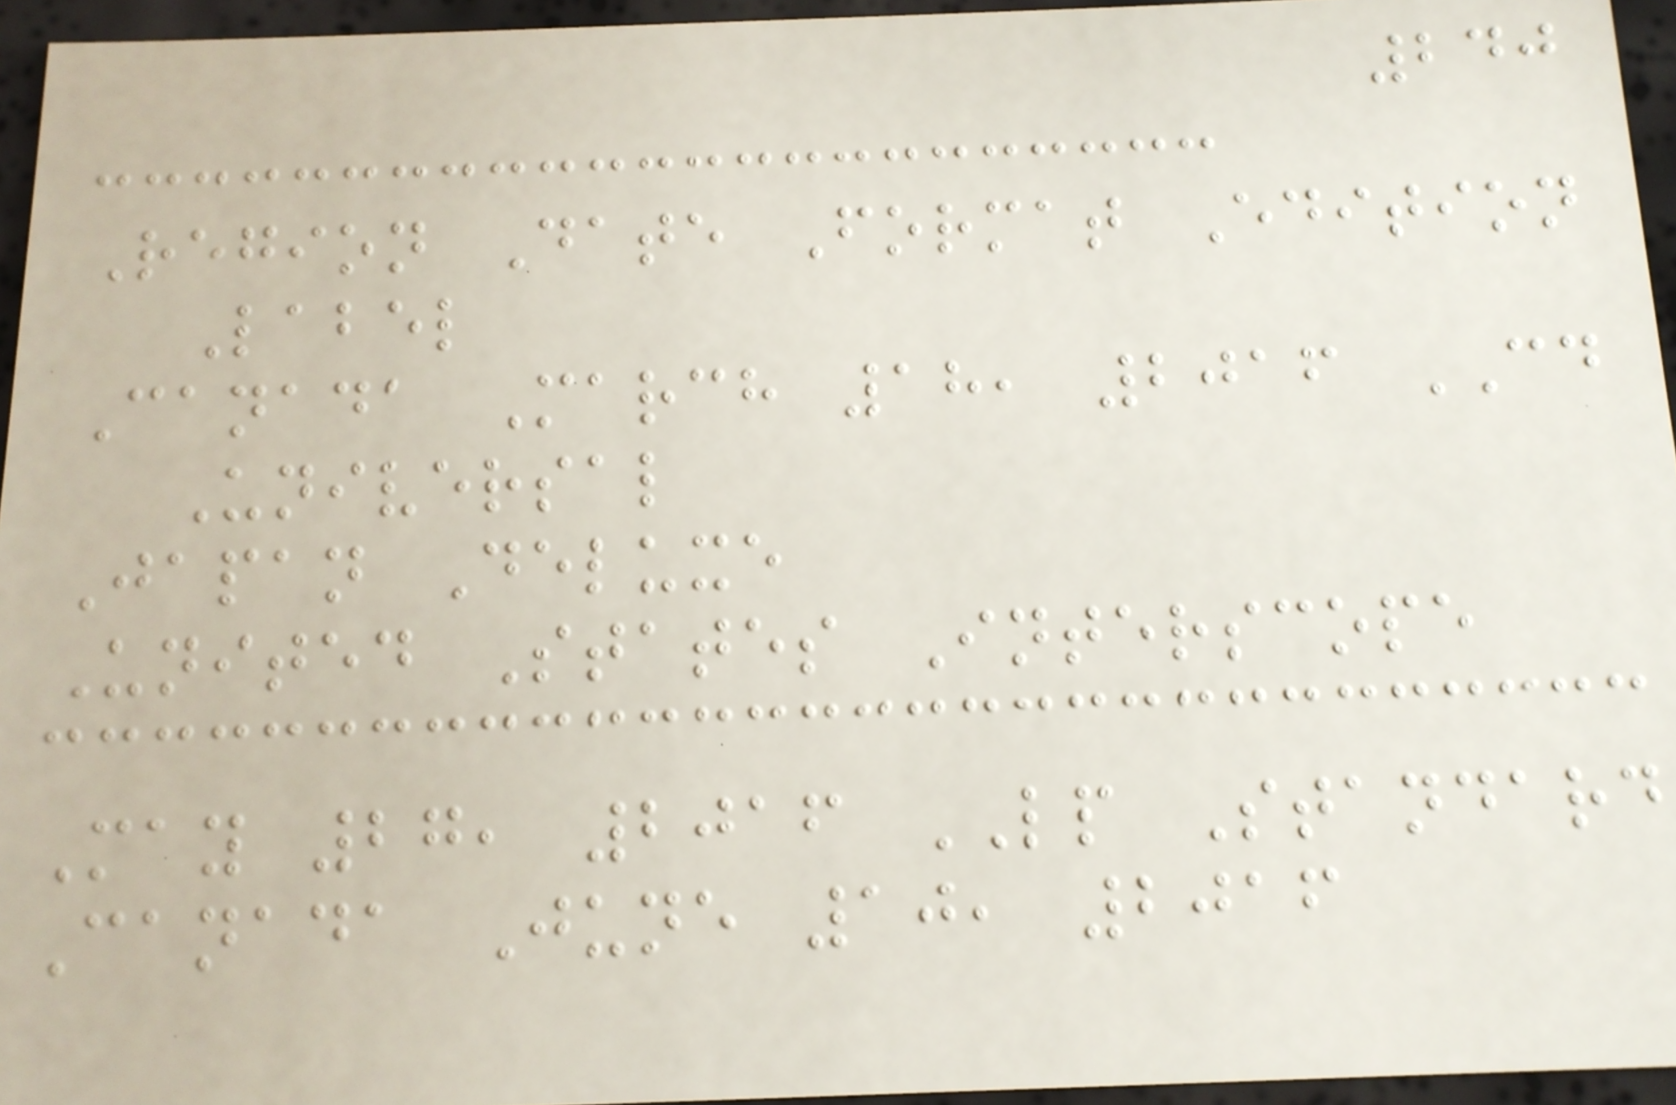240
Region Date Format Edition
Label
Canada March 18, 2016 CD
Universal
Japan Deluxe
United States Interscope
May 27, 2016 LP Standard
Canada June 10, 2016
